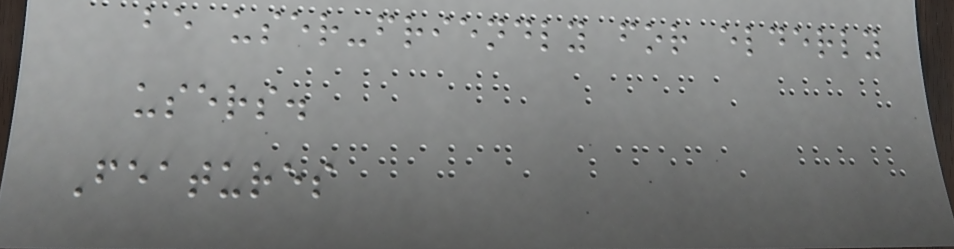be user-friendly for elderly
users.
Features
